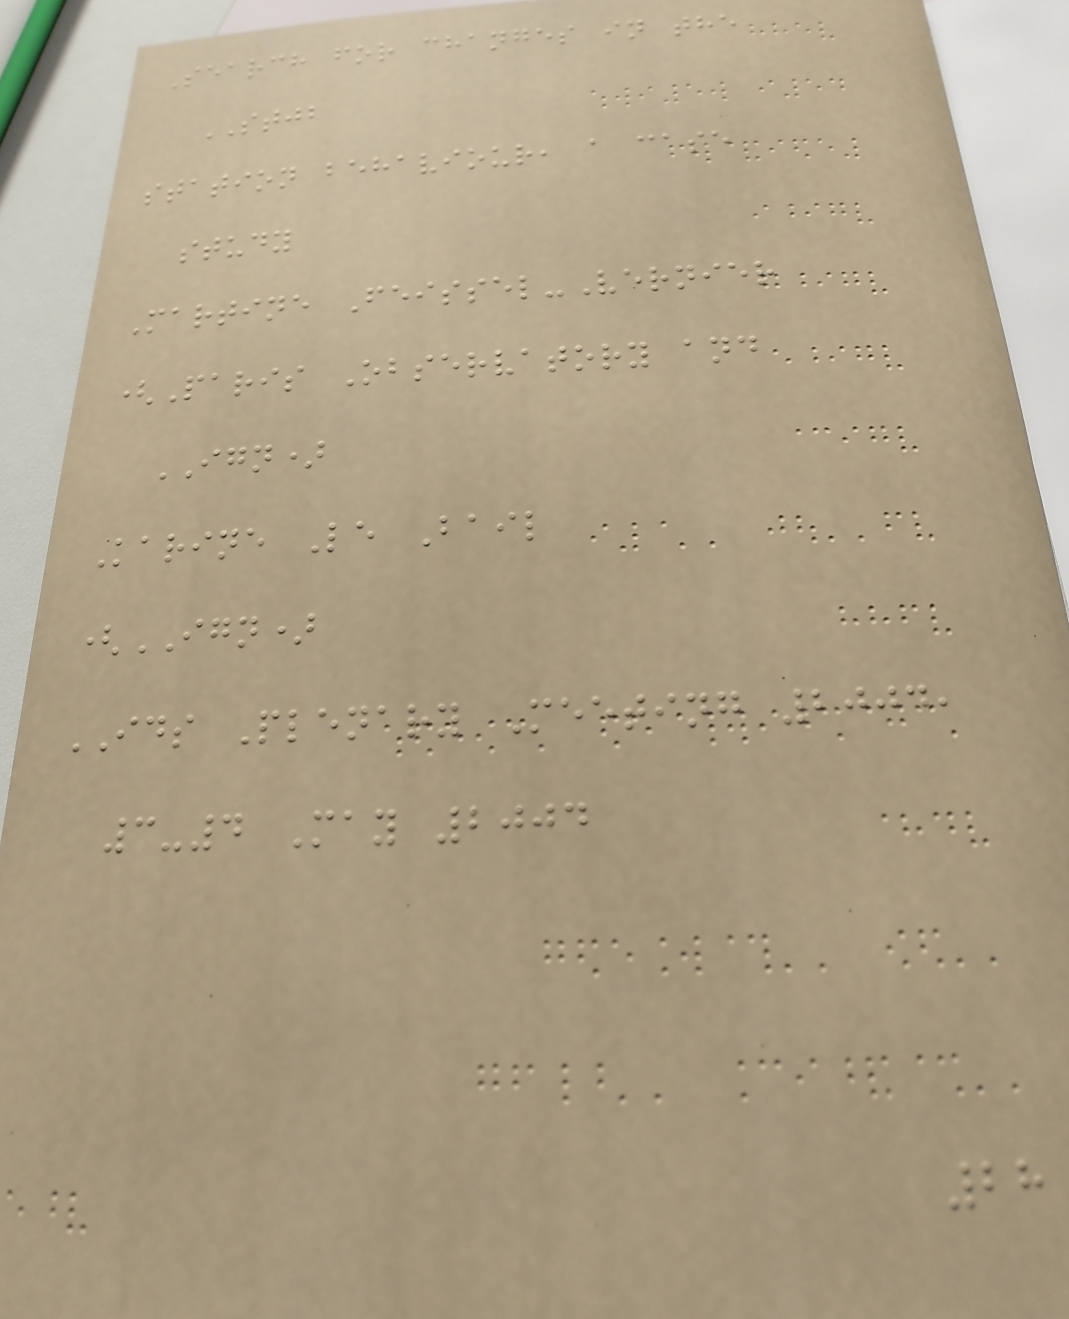Search for changes in the
STJB
station behaviour, a case
study
Martine Feissel-Vernier
(Paris Observatory and
IGN)
Karine Le Bail
(IGN)
IDS Plenary Meeting 2004,
3-4 May 2004
28
